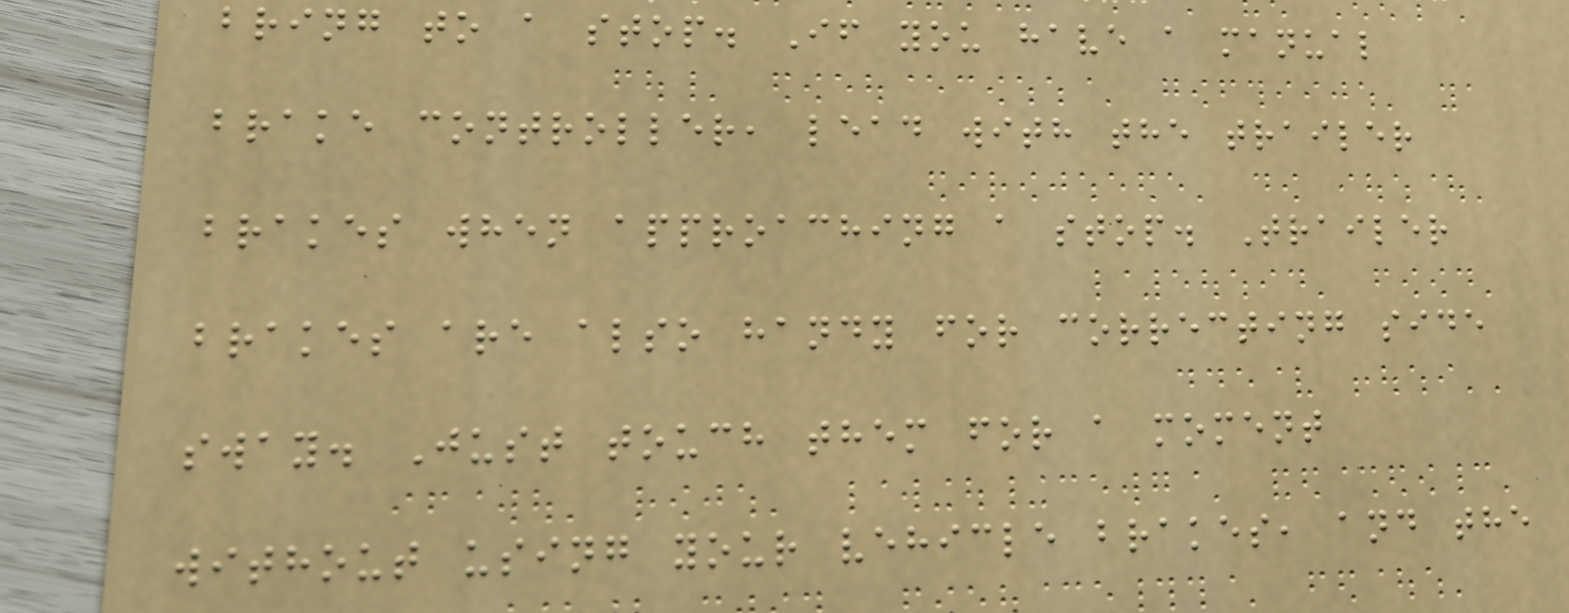bring to a stop. If you have a manual
brake controller, lead with the trailer
brakes when approaching a stop. Trailer
brakes are also handy for correcting side
sway. Just touch them for a moment
without using your vehicle brakes, and the
